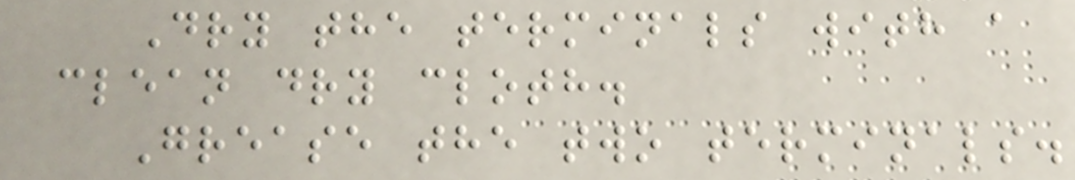Dry the terminals with a
clean dry cloth.
Grease the two terminals.
